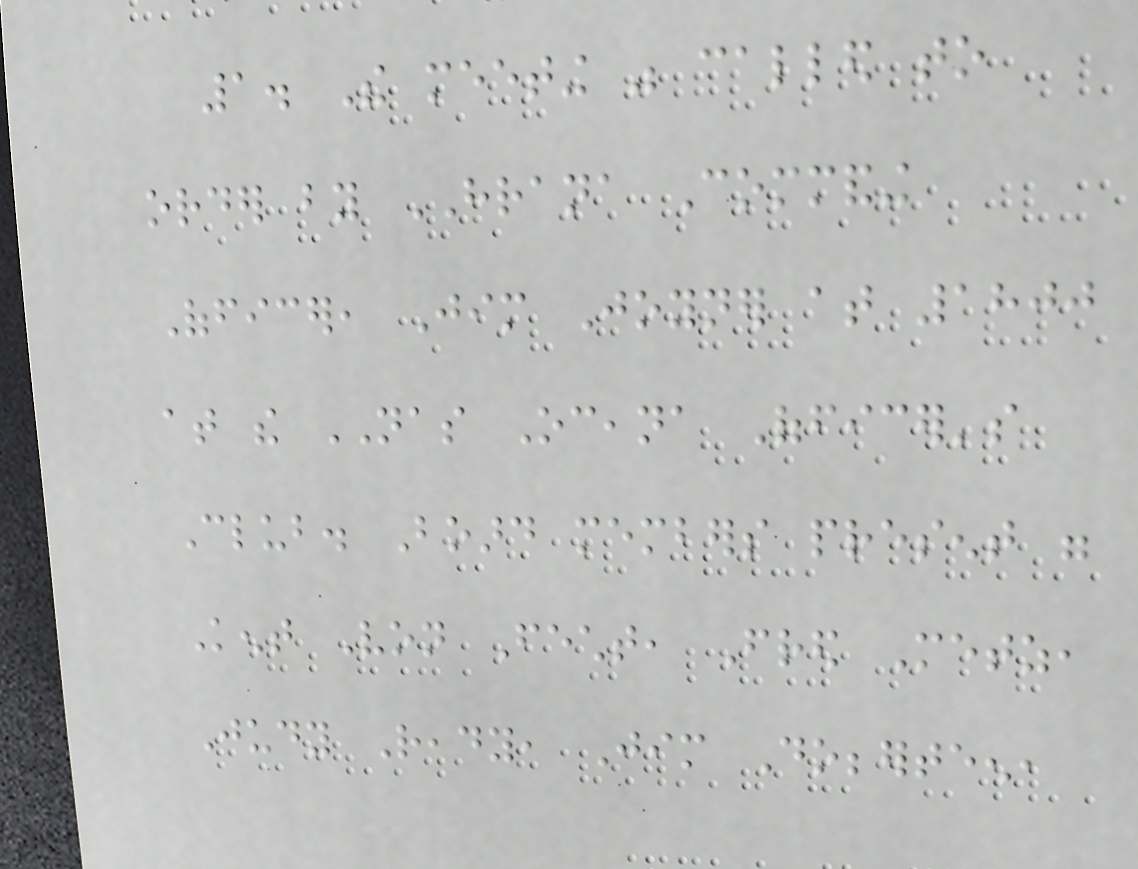1. The meeting was called to
order by HRANA Commanding
Officer, Jim Joyner at 1800
at the NAS Oceana Officer's
Club. Board members present were
Kent Von Fecht, Fred Metz,
Judy Ready, Jim Dobberteen,
